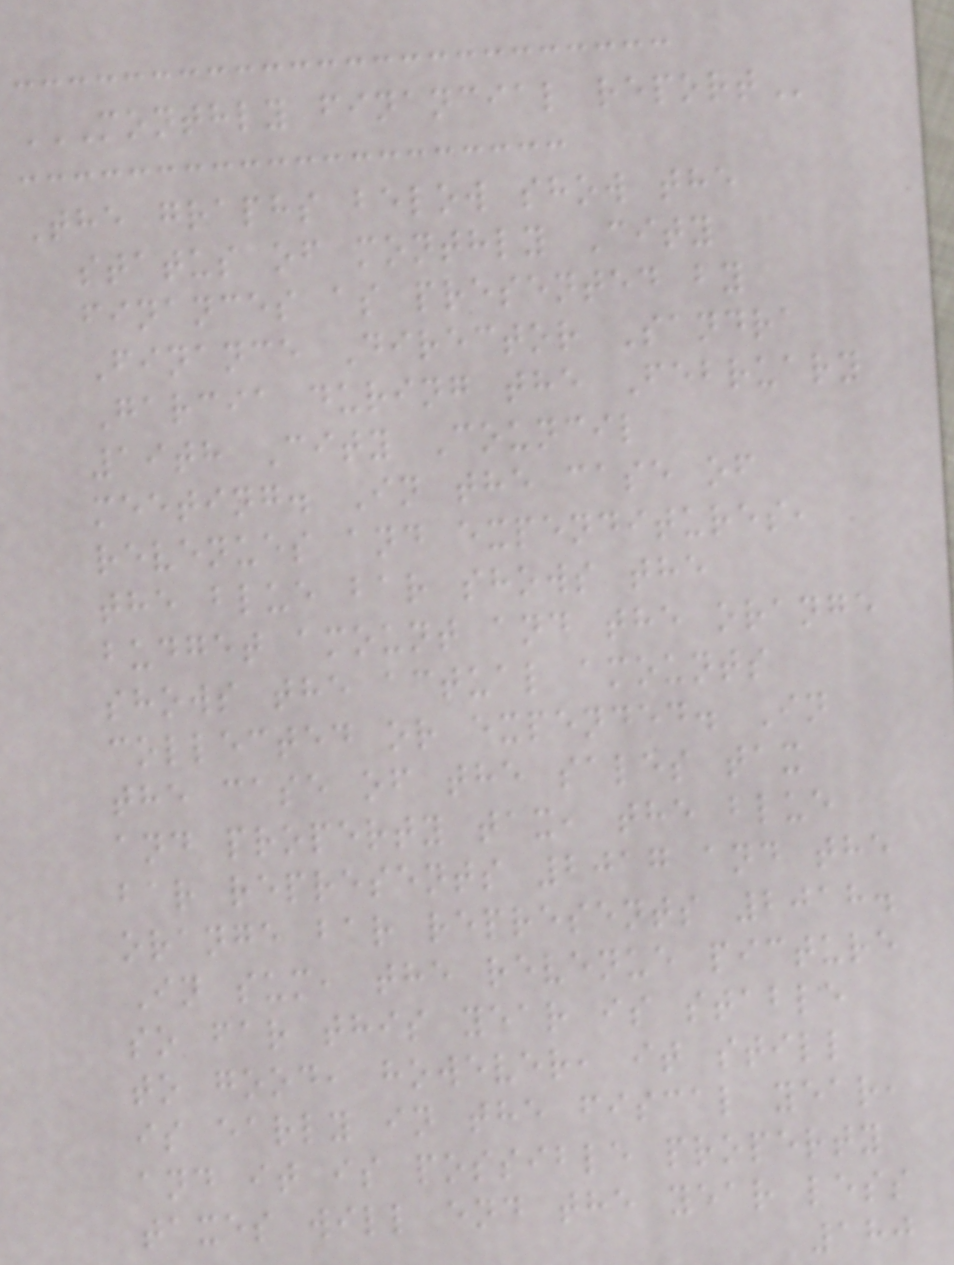MONTHLY FINANCIAL REPORT
The graphs below show the
status of monthly City
finances as presented by
Finance Director Sandra
Garcia during the February
19th City Council
meeting. In the case of
revenues and expenditures,
the blue bar shows the
budget amount and the orange
shows the actual amounts
collected or expended. In
the case of the sales tax
and property tax, the blue
bar represents 2017 and the
orange bar represents 2018.
In sum, the revenue picture
so far this year is stable
to good, however, it still
is early in the fiscal year,
and it is possible property
taxes will end the year less
180
